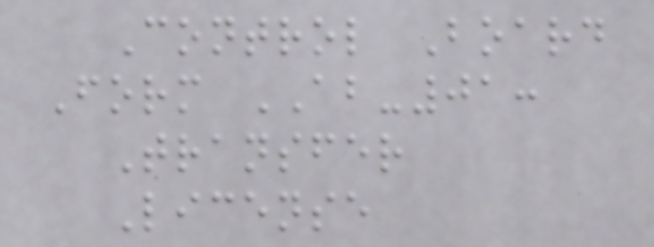Control Board
Form AB-01:
Transfer
License
